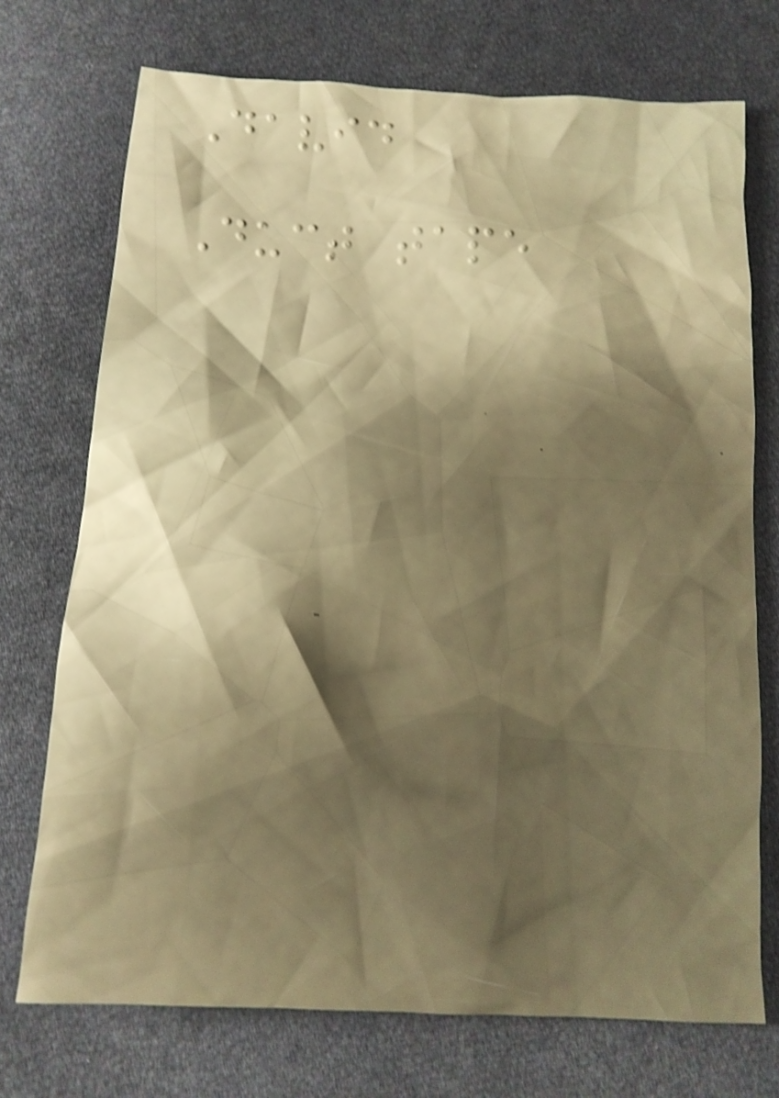David
Duct tape
